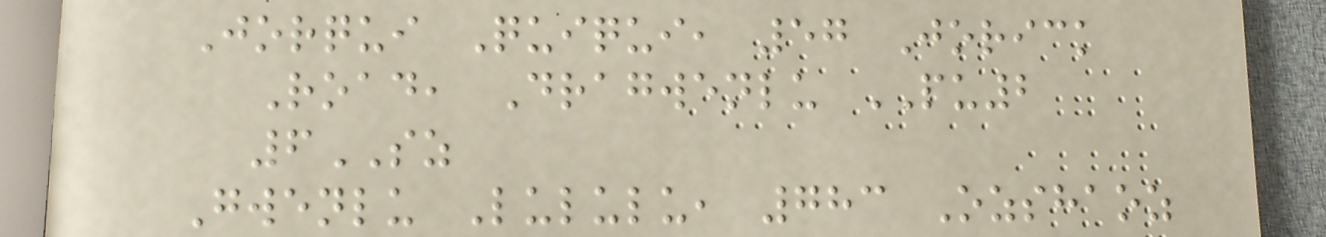Jorqui Quiqui, 57 Jorick
Road, Dragwenlu PU2
6SZ
Gwenlu Lululu, 783 Ozshaoz
